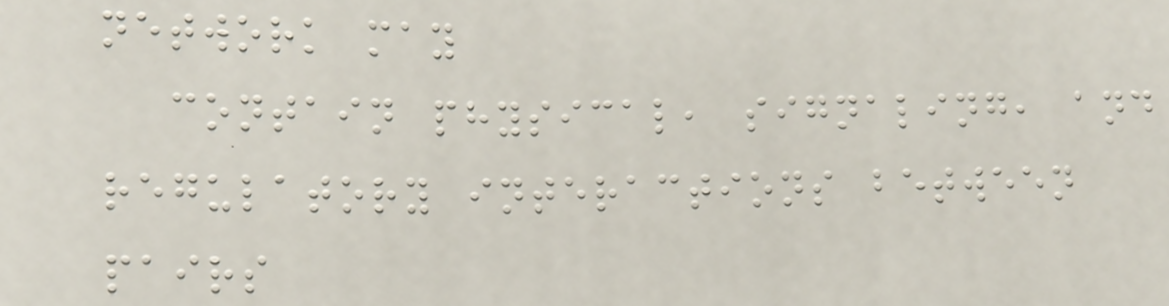network may
contain physical, signaling, and
regulatory interactions between
pairs
